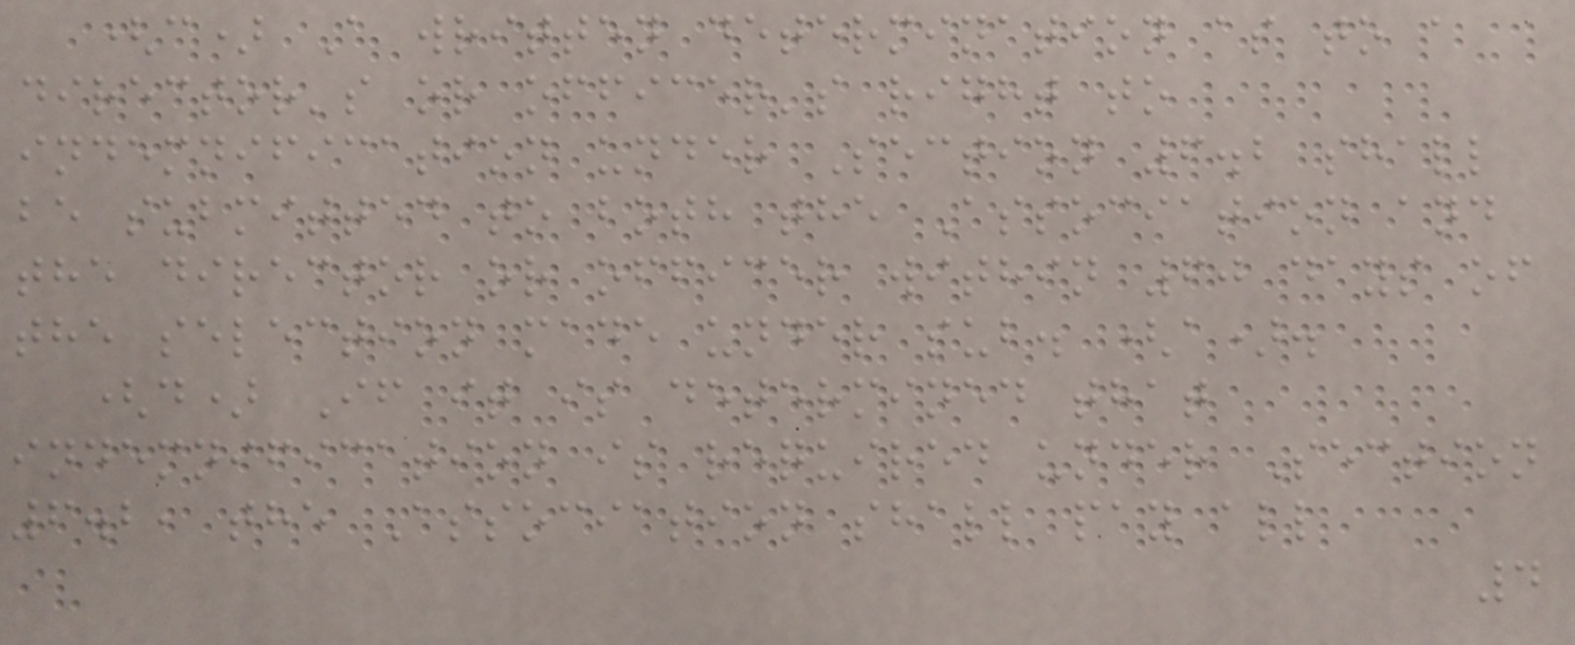(c) A written determination as to a
director's or officer's right to
indemnification under Section 6.2 shall
be submitted to both the Association and
the director or officer within 60 days of
the selection made under sub. (a).
(d) If it is determined that
indemnification is required under Section
6.2, the Association shall pay all
4
